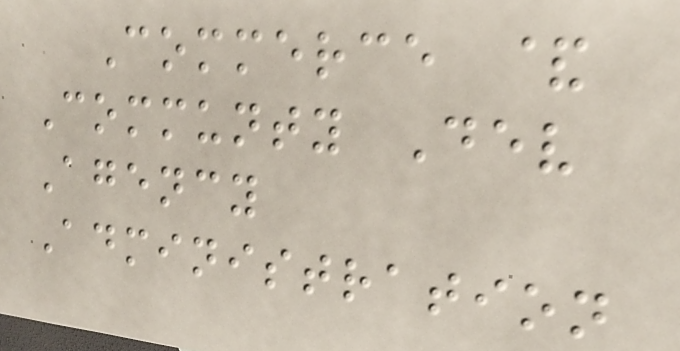Commerce &
Communty Dev
Agency
Administration
